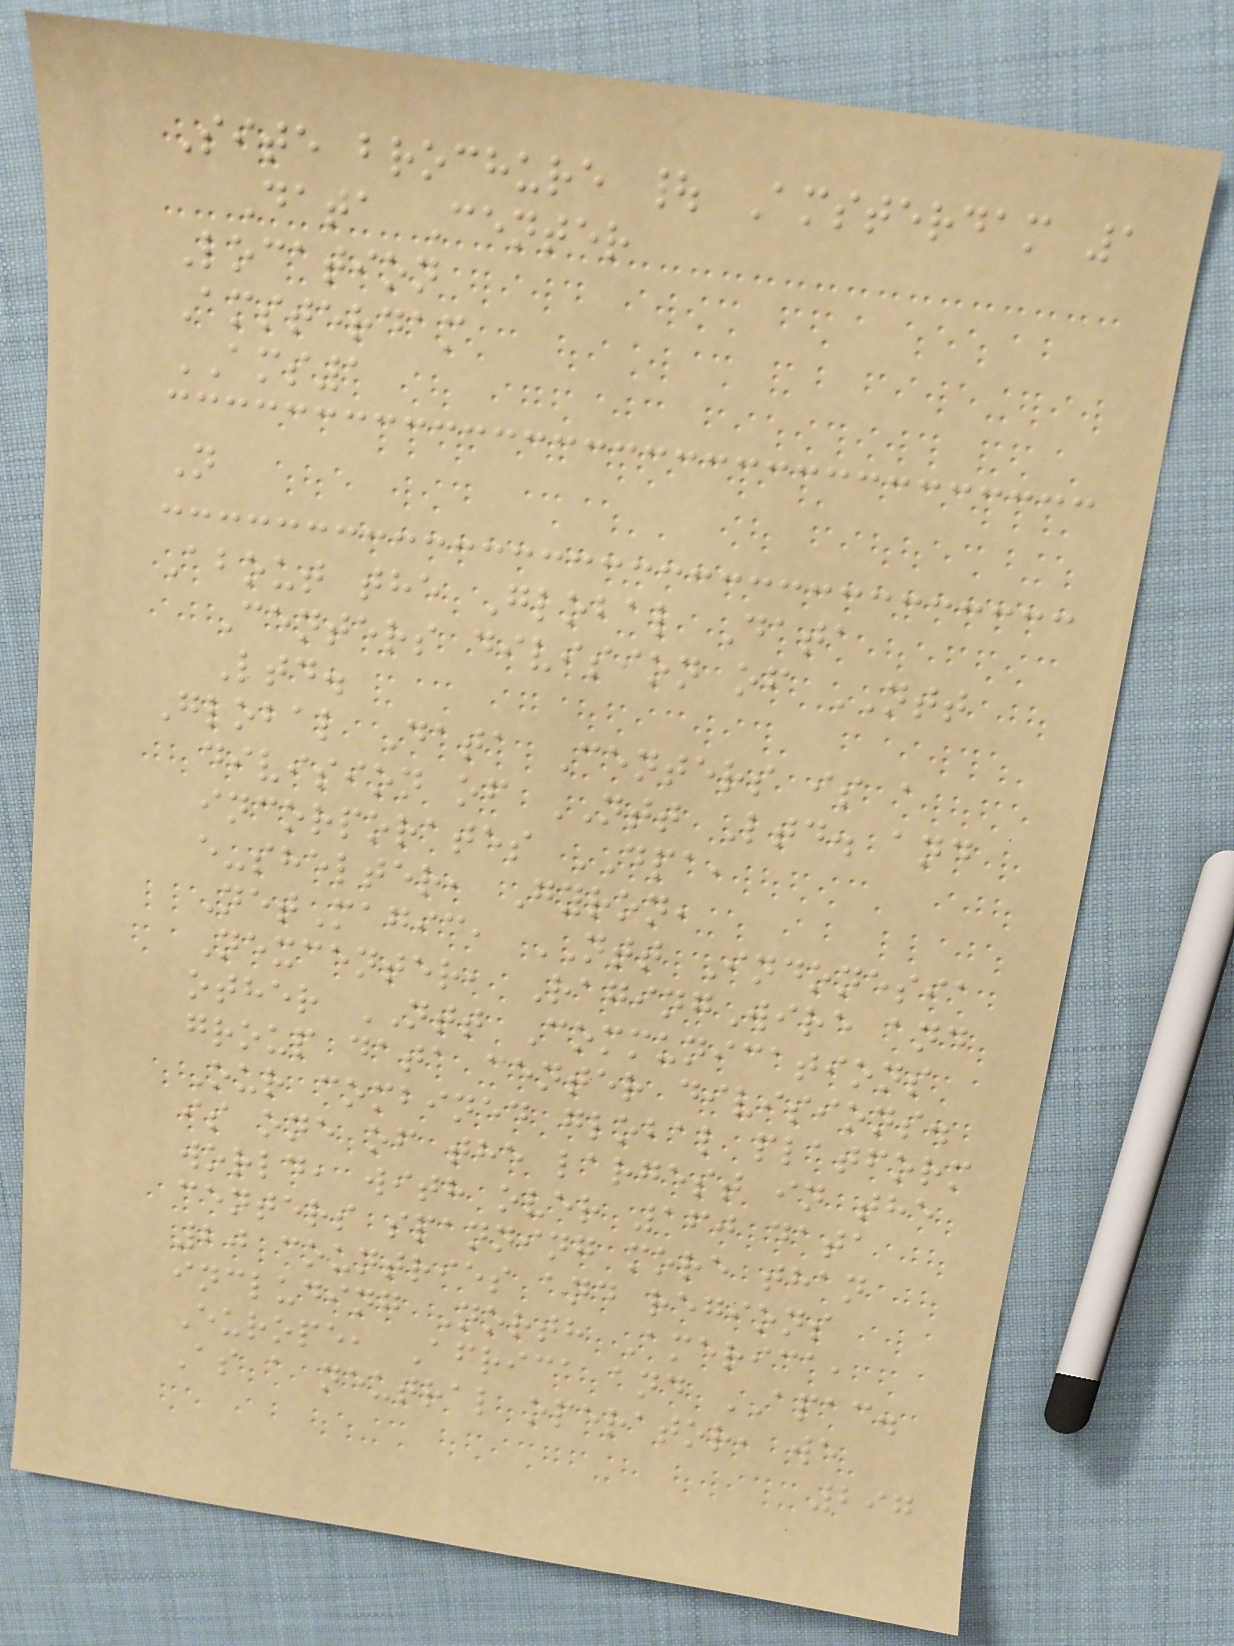Site brochure | Amsterdam 1
Data Center
Location
Amsterdam
AMS1
N
About the Global Data
Centers division of NTT
Ltd.
Global Data Centers is a
division of NTT Ltd. and
incorporates DPA,
e-shelter, Gyron,
NetMagic, NTT Indonesia
Nexcenter, RagingWire and
other NTT Communications
group data center divisions.
Our combined global platform
is one of the largest in the
world, with over 160 data
centers spanning more than
20 countries and regions
including North America,
Europe, Africa and APAC.
As a neutral operator, we
297
